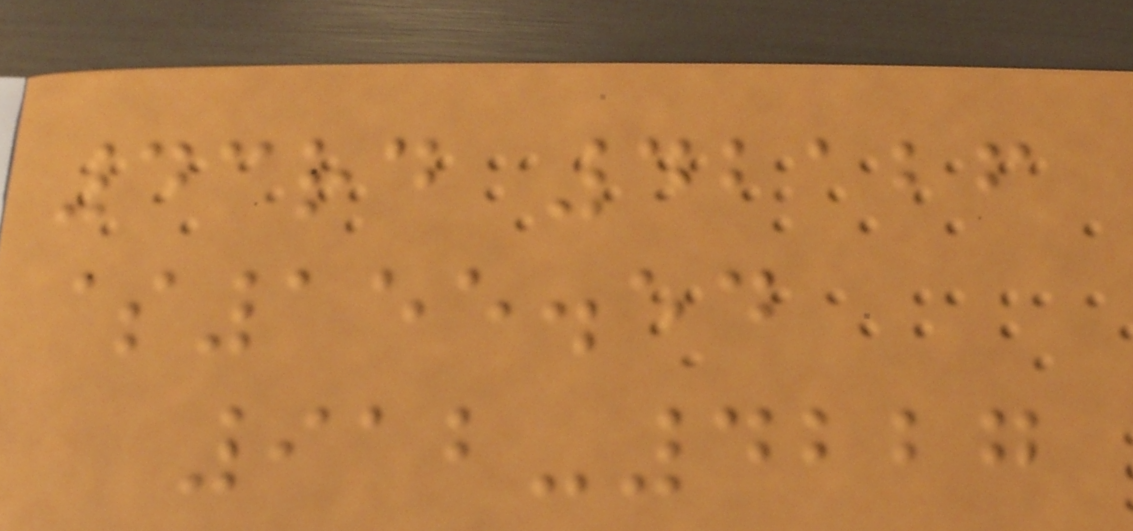43rd 42126
$155.54
912-4227
